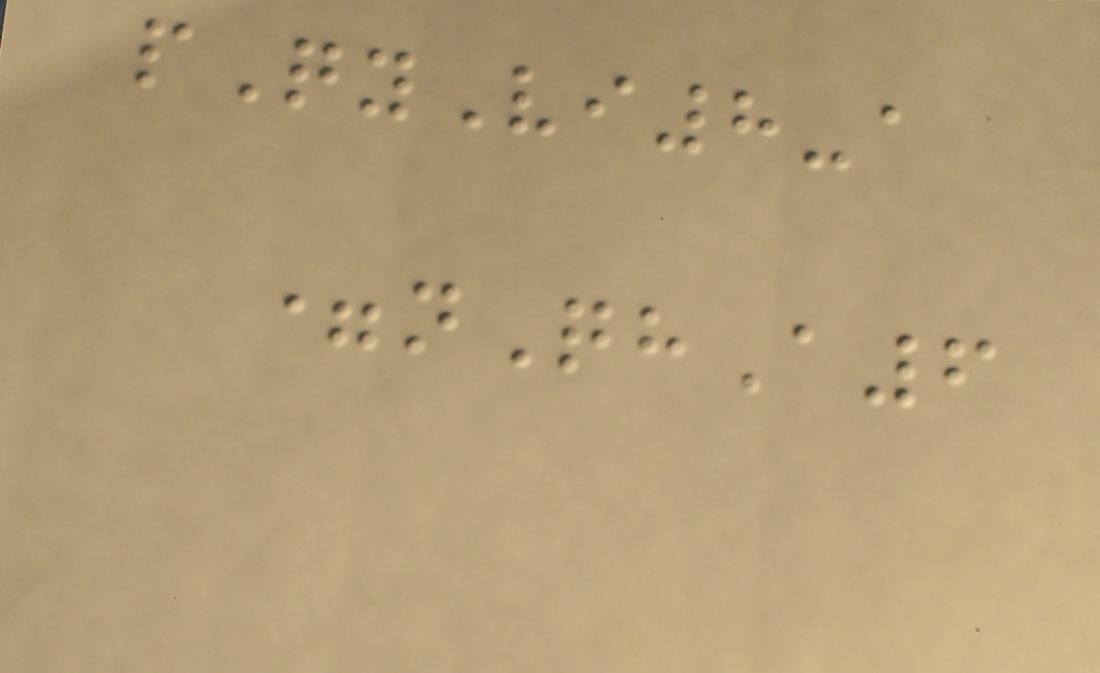pQyVi8-a
=nQhA6
